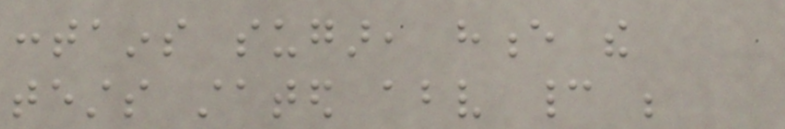contains sugar, hence the
tests stated above cannot be
